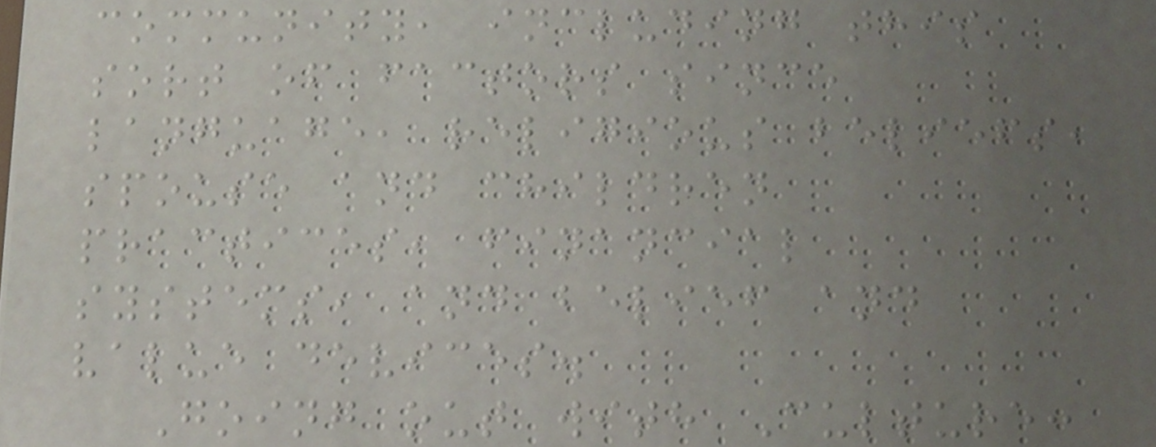community, including this
sort of factors since
language, religious beliefs,
spouse and children
practices, financial
systems, and belief and
value devices.
Going out with Culture:
